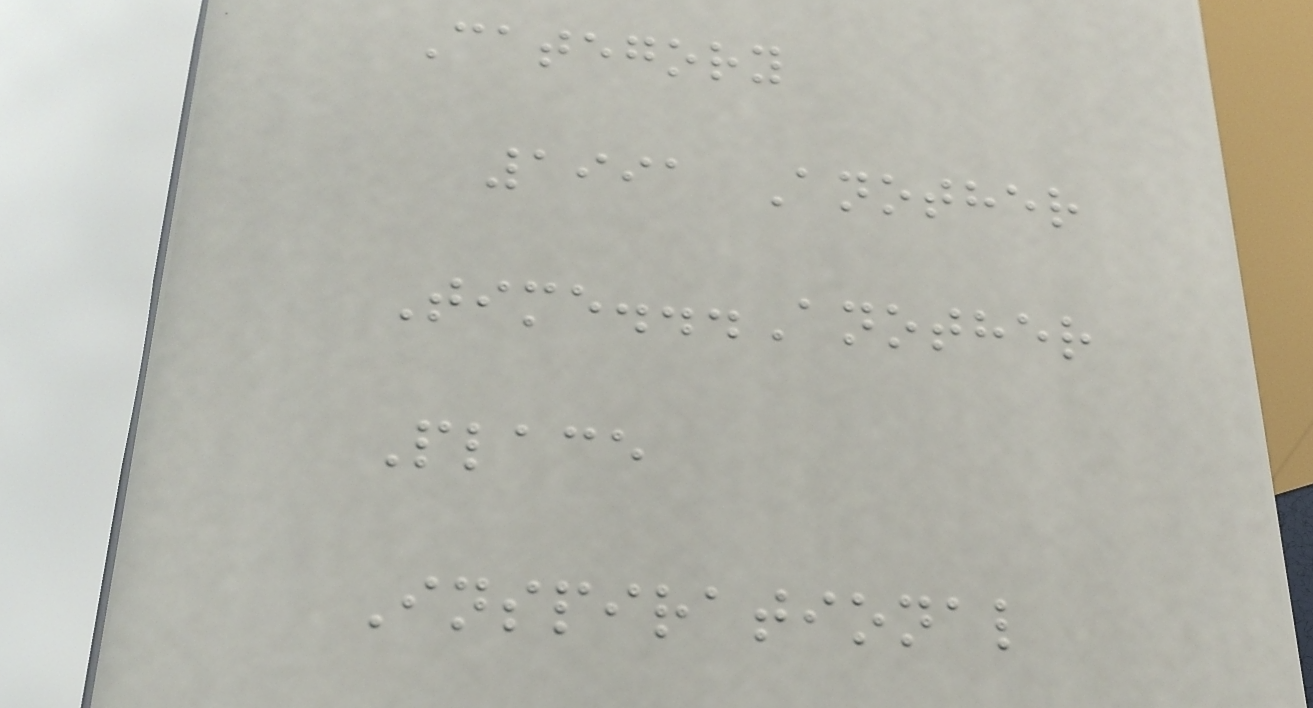Category
1991 Another
Time...Another
Place
Inspirational
